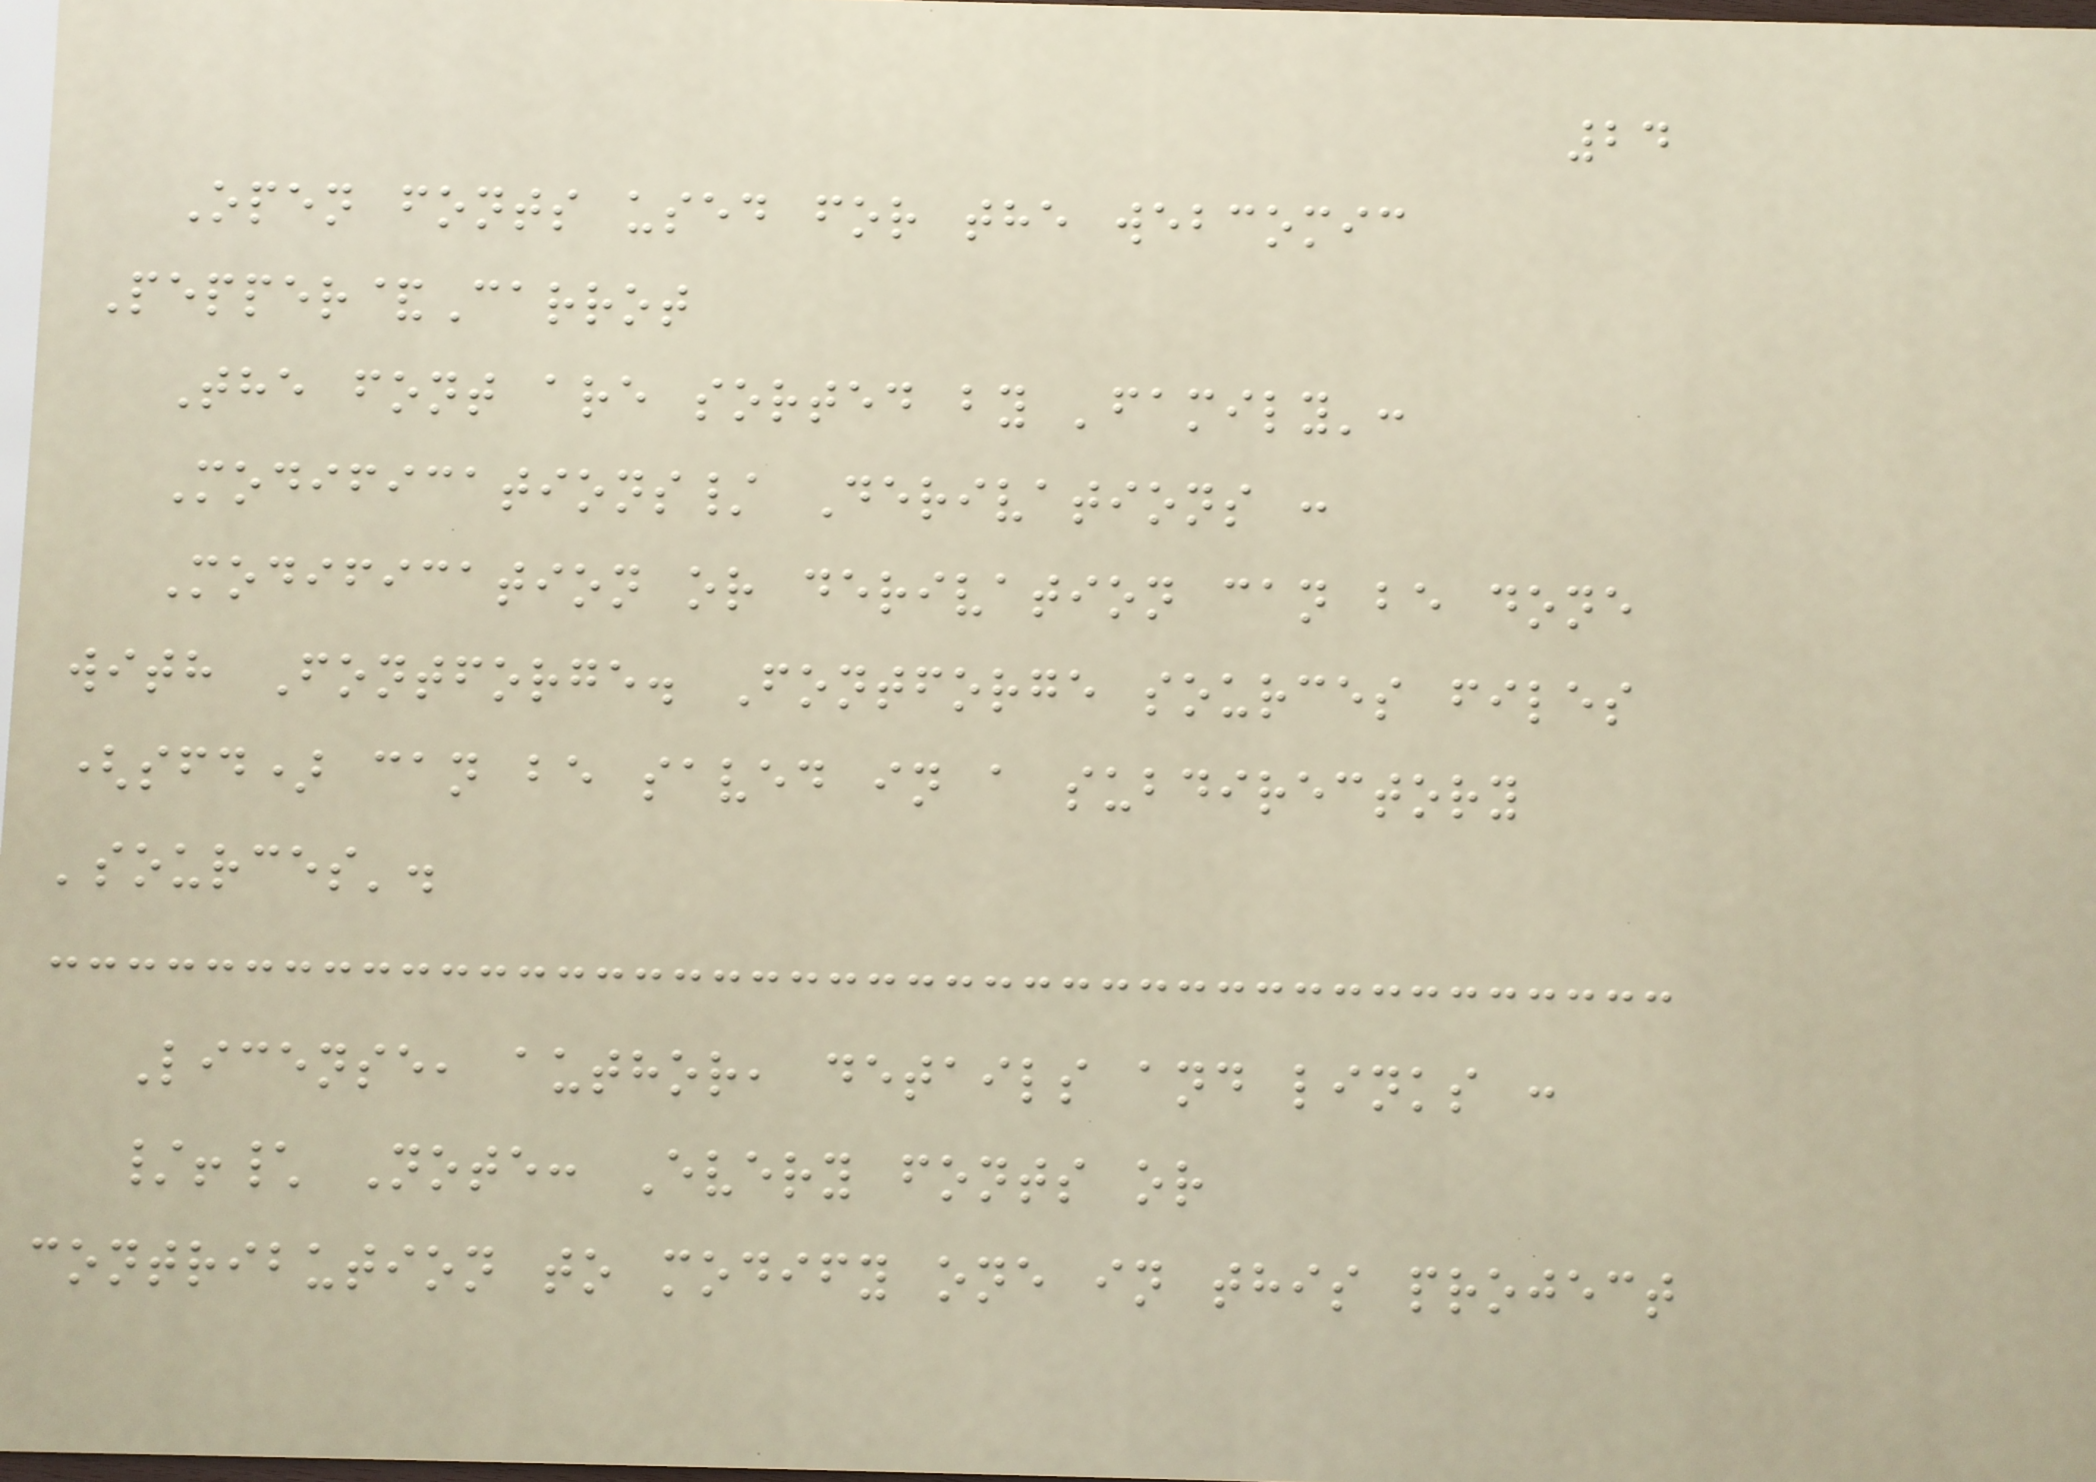24
Open fonts used for the webcomic
Pepper&Carrot
The font are sorted by 'family':
Modifications/ Derivations :
Modification or derivation can be done
with Fontforge. Fontforge sources files
(sfd) can be saved in a subdirectory
'sources'.
License, author, details and links :
/!\ Note: Every fonts or
contribution to modify one in this project
